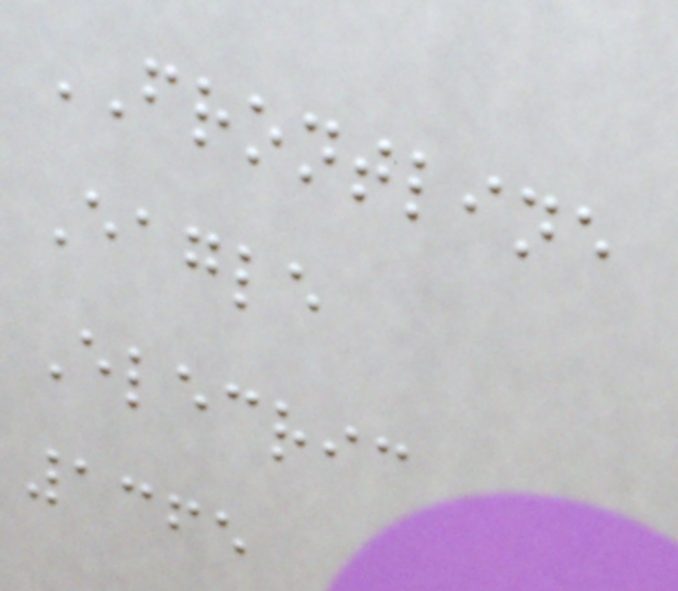FRONTLINE
Eagle
Elecric
1365
